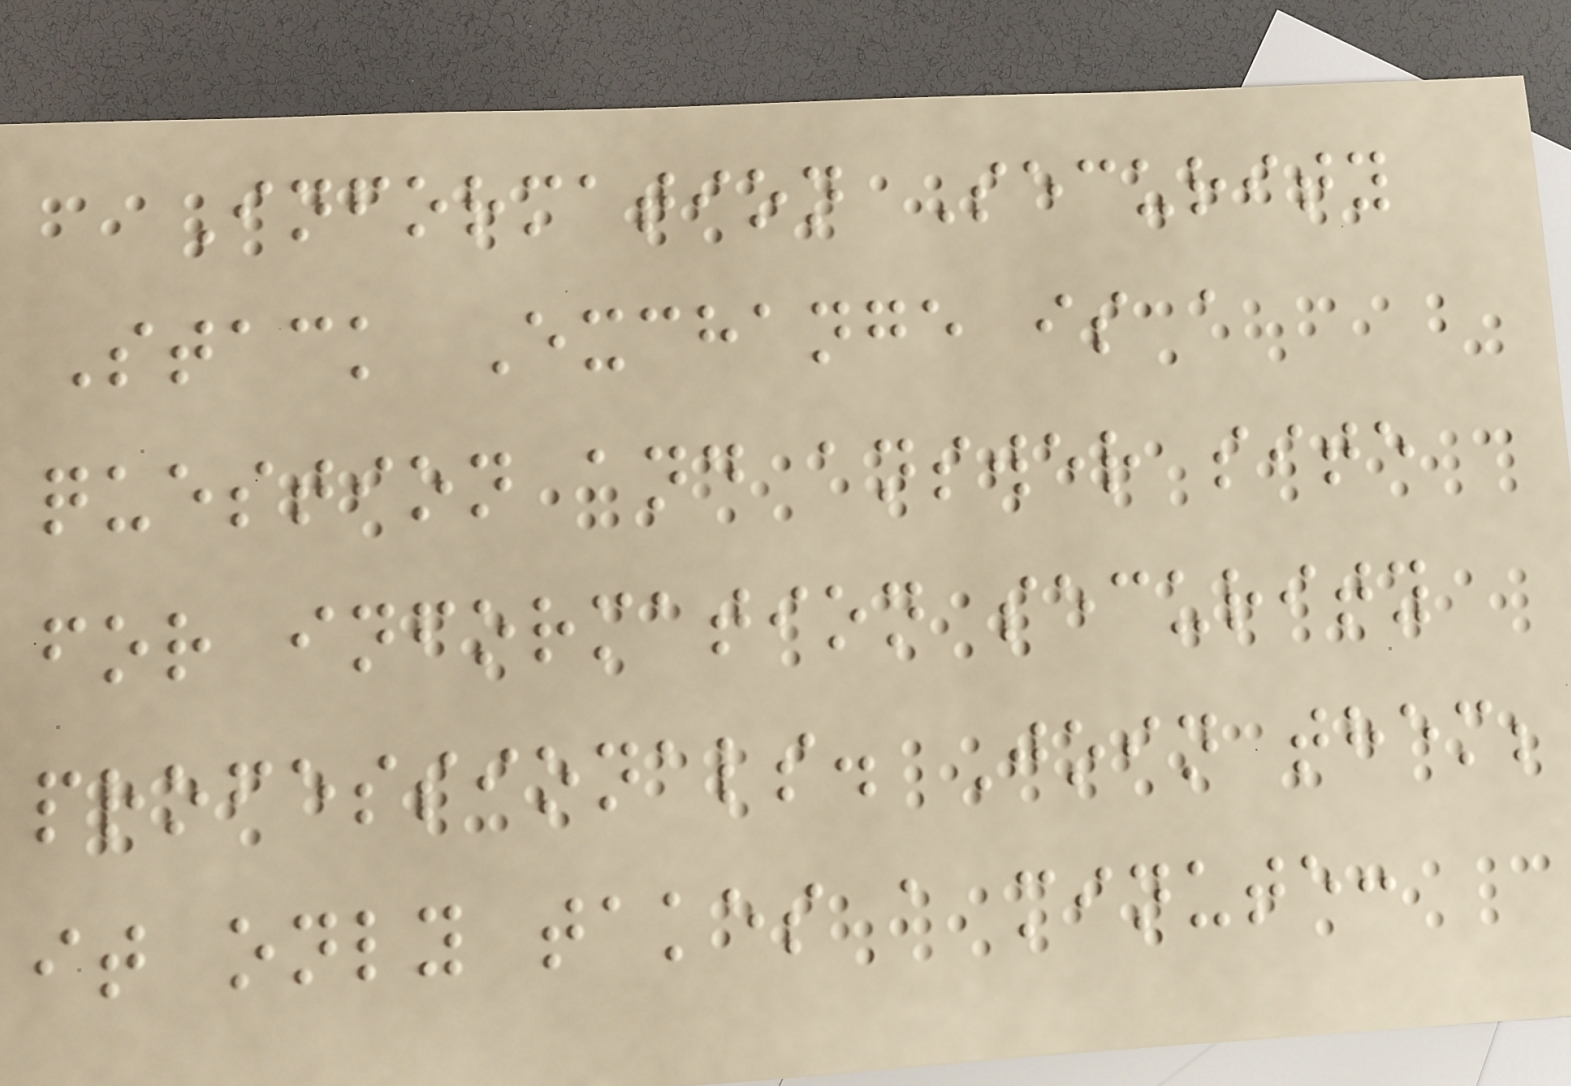Information Security
Stack Exchange is a
question and answer site
for information security
professionals. Join them;
it only takes a minute:
